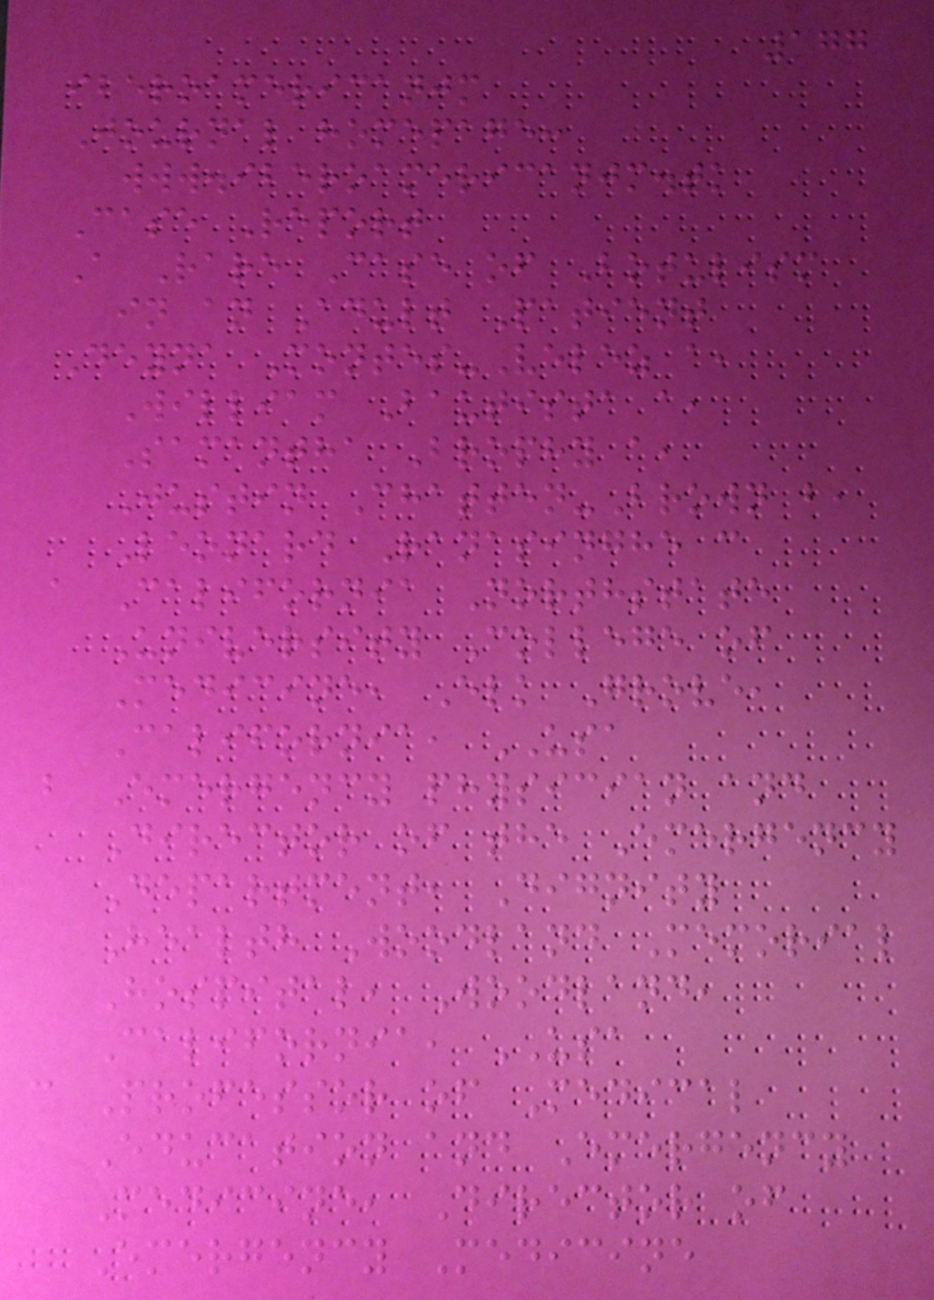177
iberoamericanjm
Journal homepage:
www.iberoamericanjm.tk
Case Report
A Rare Case of Botulism
in an Adult Patient
Deyna Montes-Velez a,
William Bautista a,
Samantha Brophy a,
Justin Chatten-Brown b,
Leonard Ranasinghe c
a California Northstate
University College of
Medicine, Elk Grove,
California, USA
b Emergency physician and
Director of the Emergency
Department, Dignity
Health Woodland Memorial
Hospital, Woodland,
California, USA
c Professor of Medical
Education and Emergency
Medicine, Director of
Emergency Medicine
